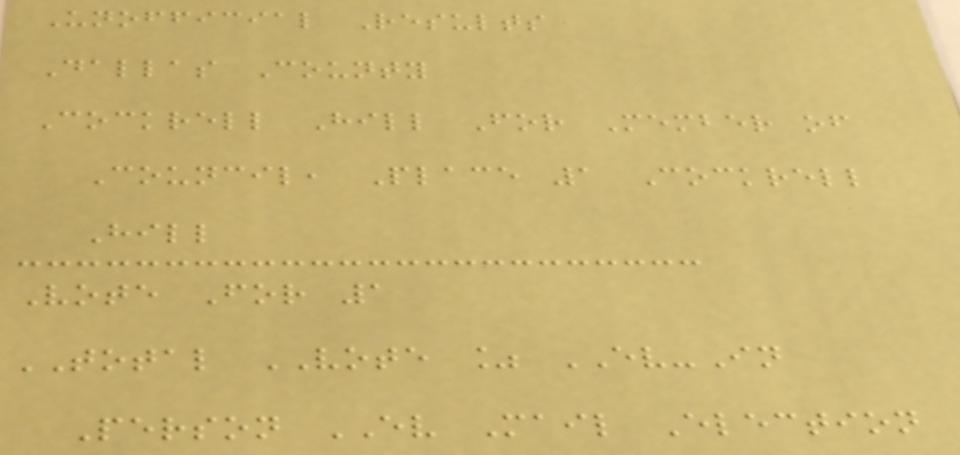Unofficial Results
Dallas County
Cockrell Hill For Member of
Council, Place 1 Cockrell
Hill
Vote For 1
TOTAL VOTE % EV-In
Person EV Mail Election
